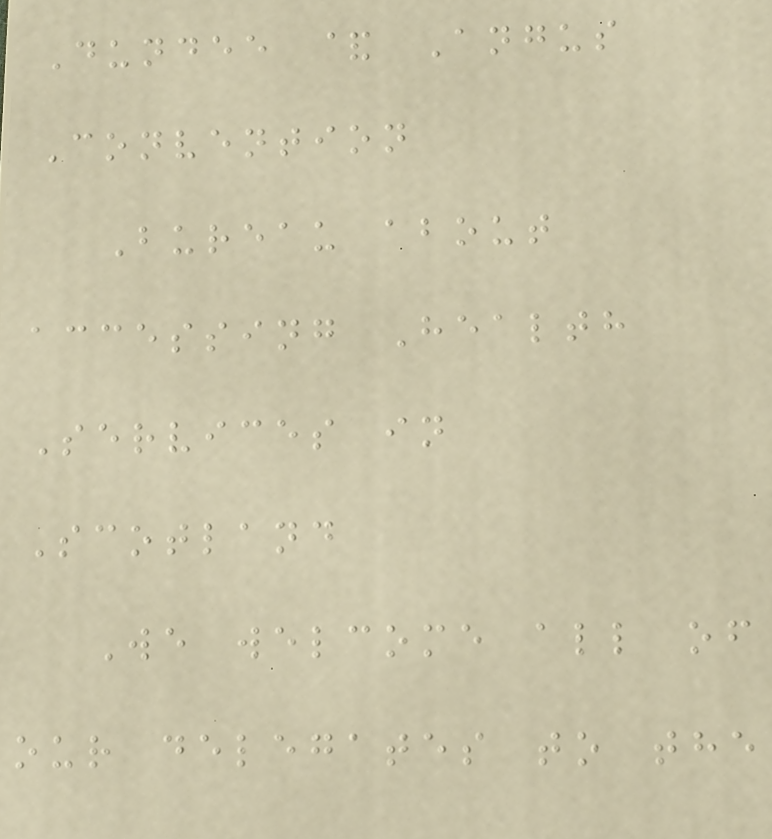Dundee & Angus
Convention
Bureau about
accessing Health
Services in
Scotland
We welcome all of
our delegates to the
